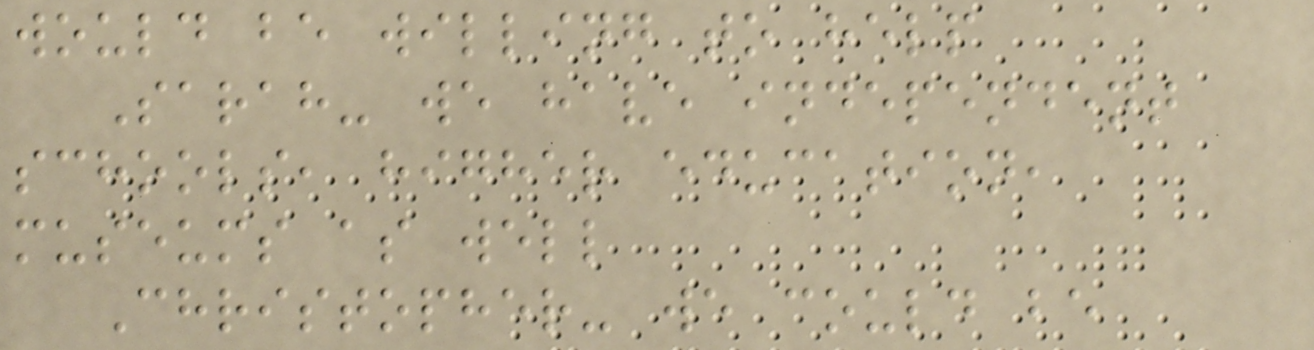would be willing to help
Sarah- we have independent
schools, higher education,
museums as well
Christopher- we could be
